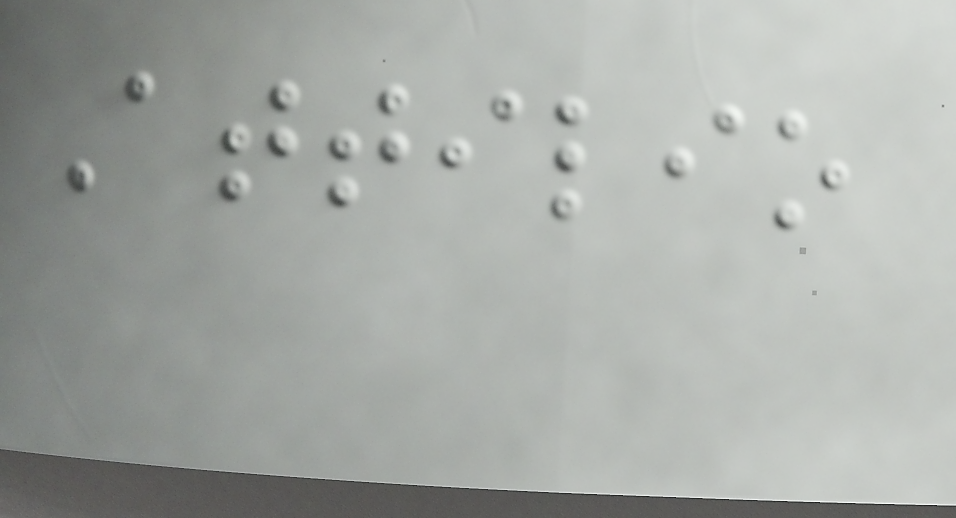Attilio
